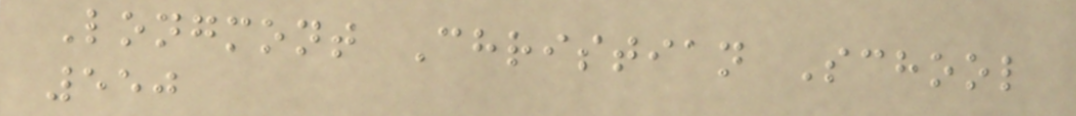Longmont Christian School
550
